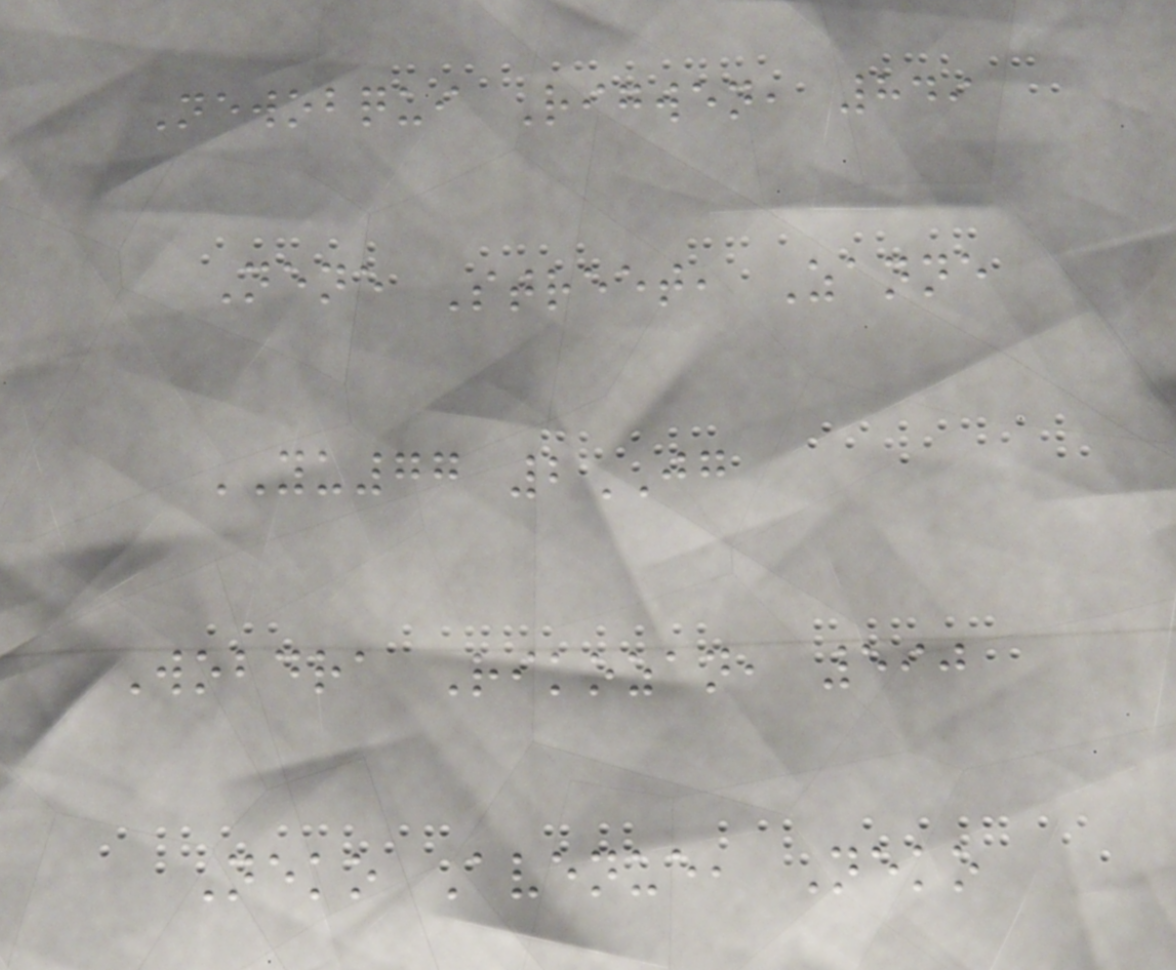Newobqui Rigwen, 849
Nene Street, Zanne
YU77 2JG
Wobdra Rikozan, 590
Neko Avenue, Neko
